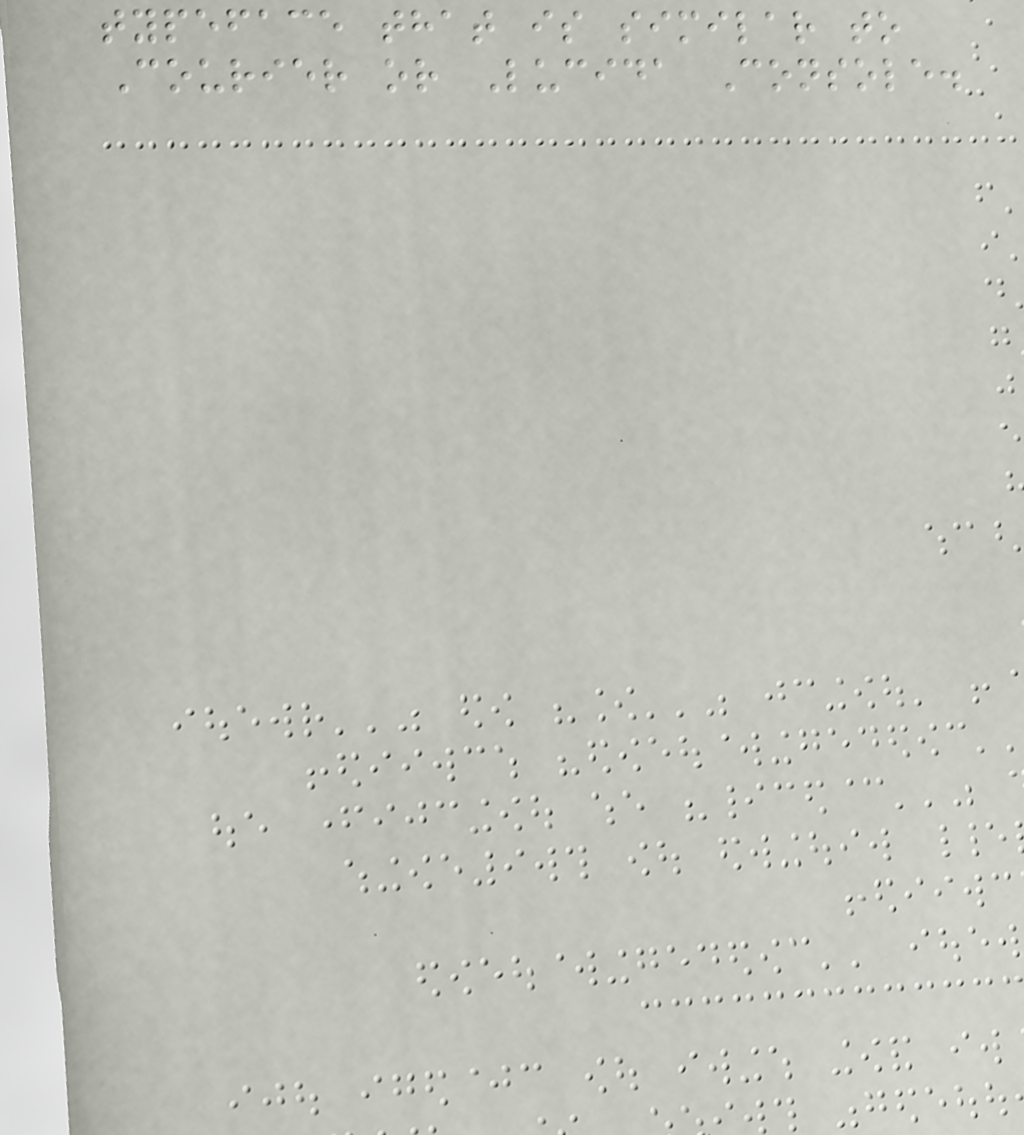typeface that is similar to
Courier or Lucida Console.
